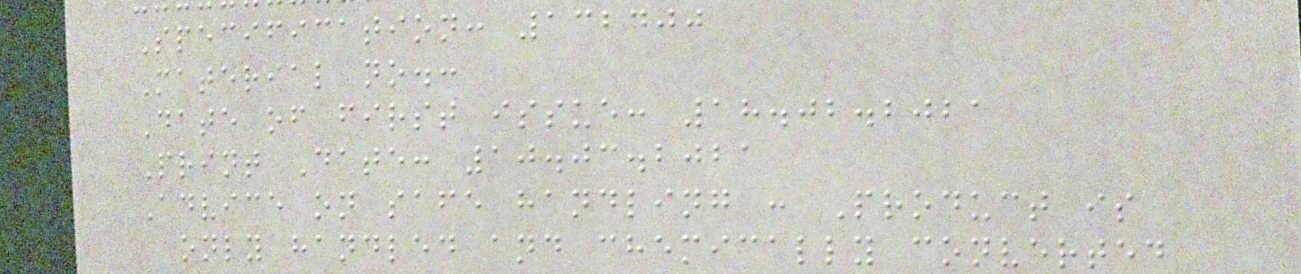Specification: 132400
Material no.:
Date of first issue: 18.02.2021
Print Date: 10.03.2021
Advice on safe handling : Product is
only handled and chemically converted
